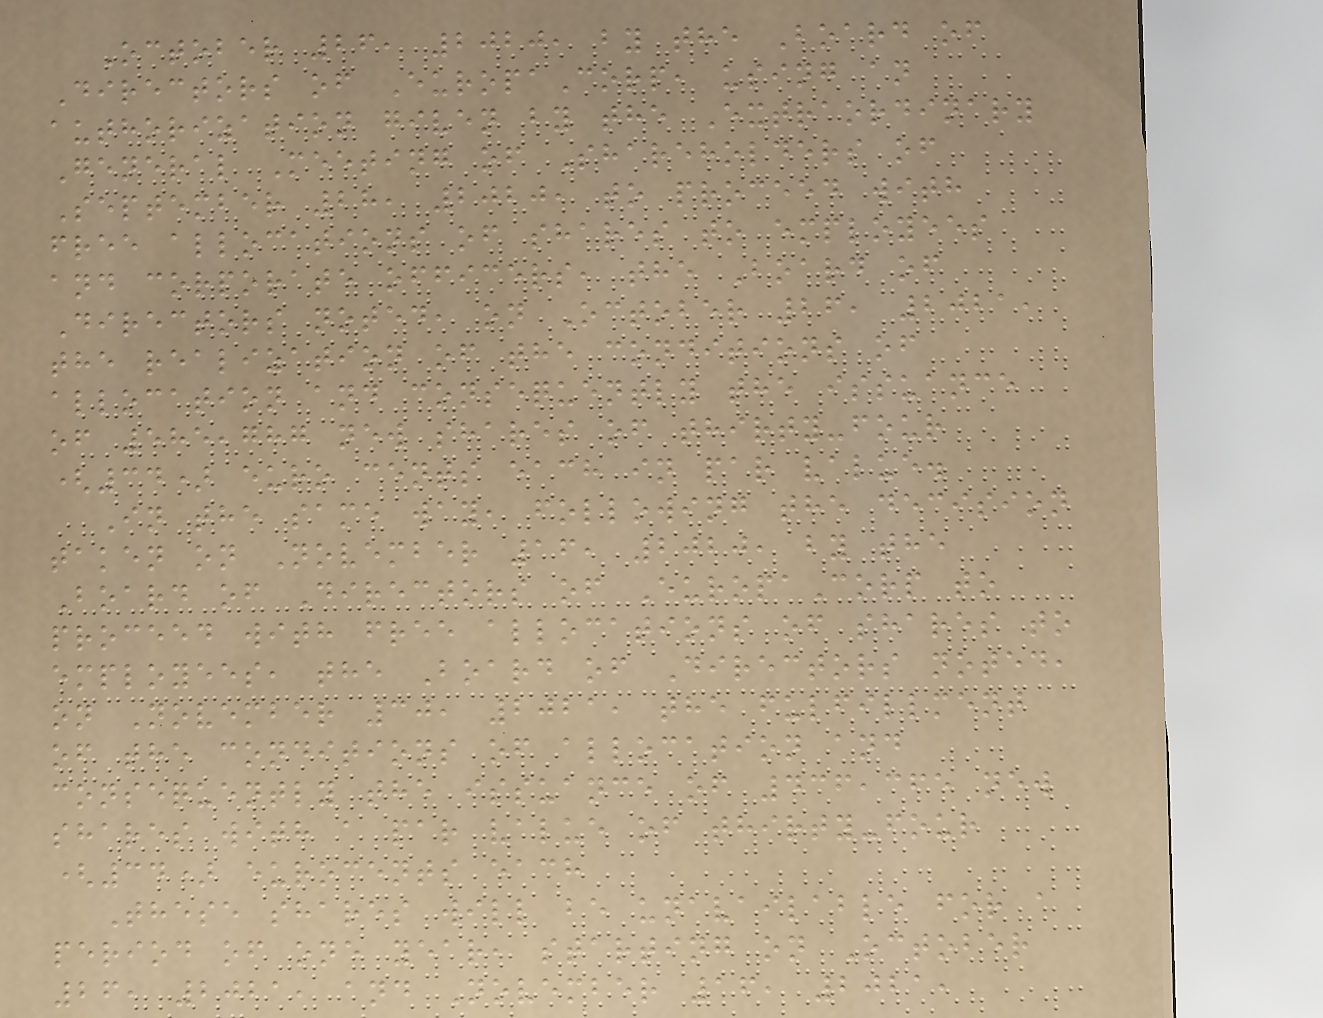October 26, 2020, by the Board of
Directors of EuropaCorp, using an
authorization given by the Extraordinary
General Meeting of Shareholders of
September 28, 2020, to proceed with
free allocations of shares to employees
and corporate officers, the Board of
Directors noted, on October 26, 2021,
the realization of the conditions of
allocation and consequently the issuance
of 585,787 new shares of thirty-four
(34) euro cents each in par value.
In the same way, following the decision
taken on November 16, 2020, by the
Board of Directors of EuropaCorp to
proceed with free allocations of shares to
employees, the Board of Directors noted,
on November 30, 2021, the fulfillment
of the conditions of allocation and
consequently the issuance of 436,365 new
shares with a par value of thirty-four
(34) eurocents each
These shares will be unavailable for a
period of one year, starting on October
26, 2021, and November 16, 2021,
